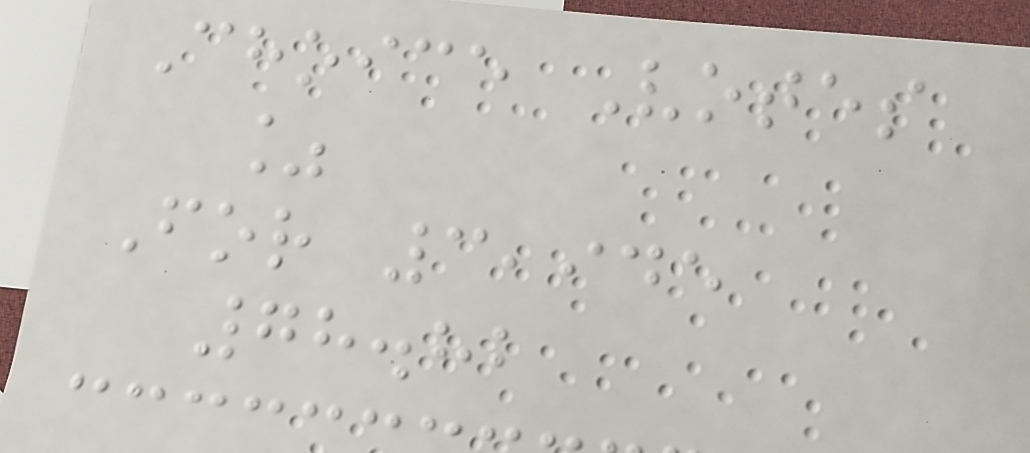Choice Votes
%
For 3,945
78.82
